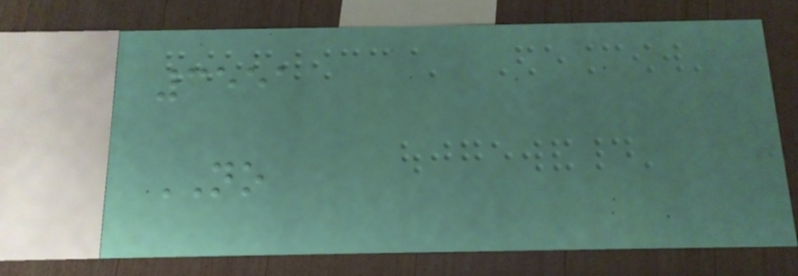3551
NO
